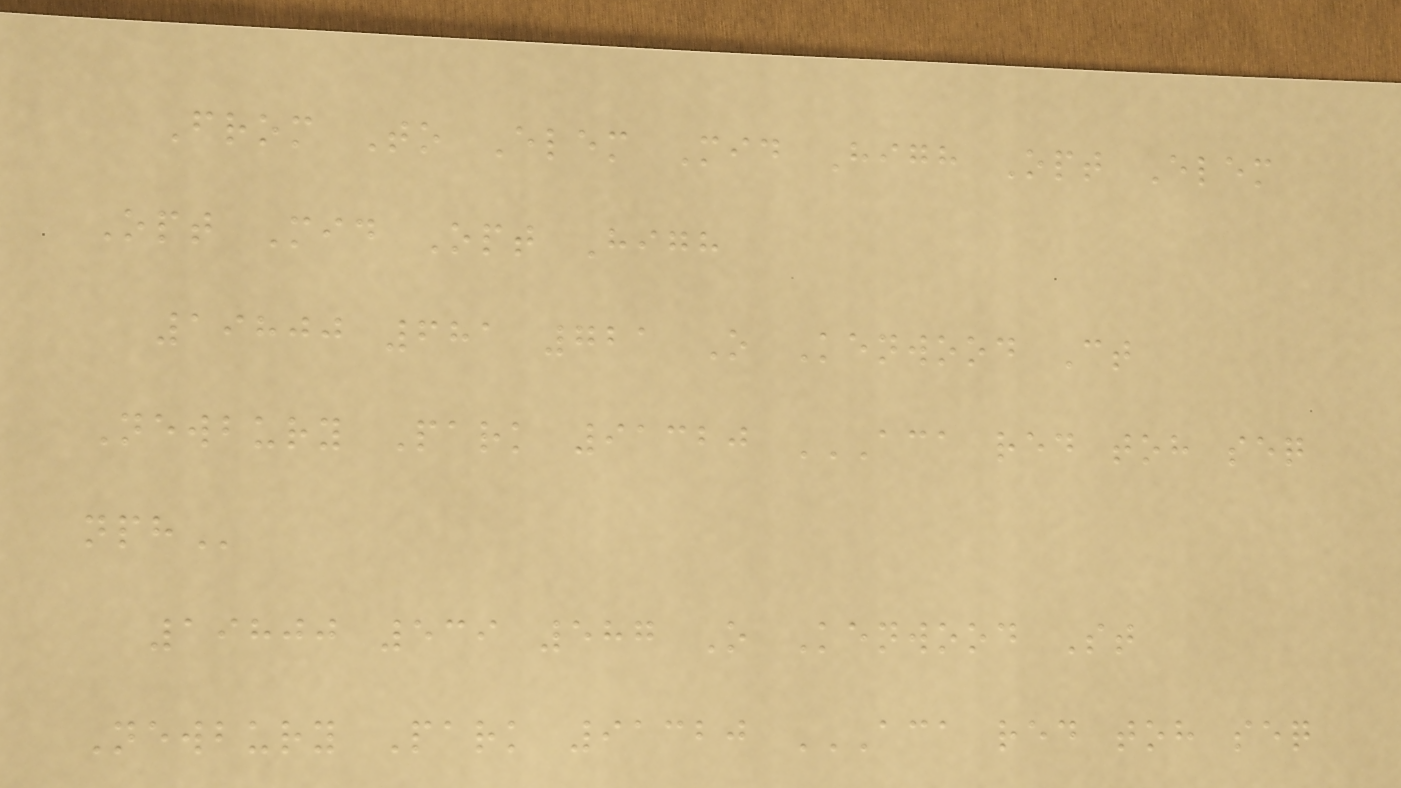From To Elem Mid High Opt Elem
Opt Mid Opt High
19800 681 721 O Kenwood Ct
Newbury Park 91320 ACA RED TOH SEQ
NPH
19800 539 587 O Kenwood St
Newbury Park 91320 ACA RED TOH SEQ
